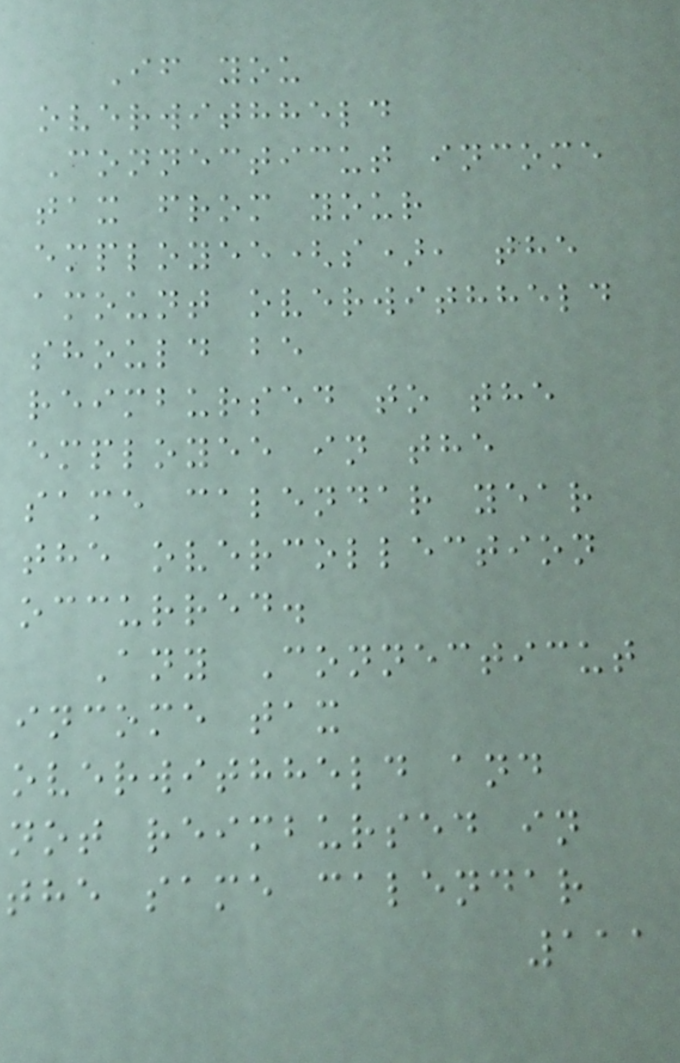If you
overwithheld
Connecticut income
tax from your
employee(s), the
amount overwithheld
should be
reimbursed to the
employee in the
same calendar year
the overcollection
occurred.
Any Connecticut
income tax
overwithheld and
not reimbursed in
the same calendar
111
